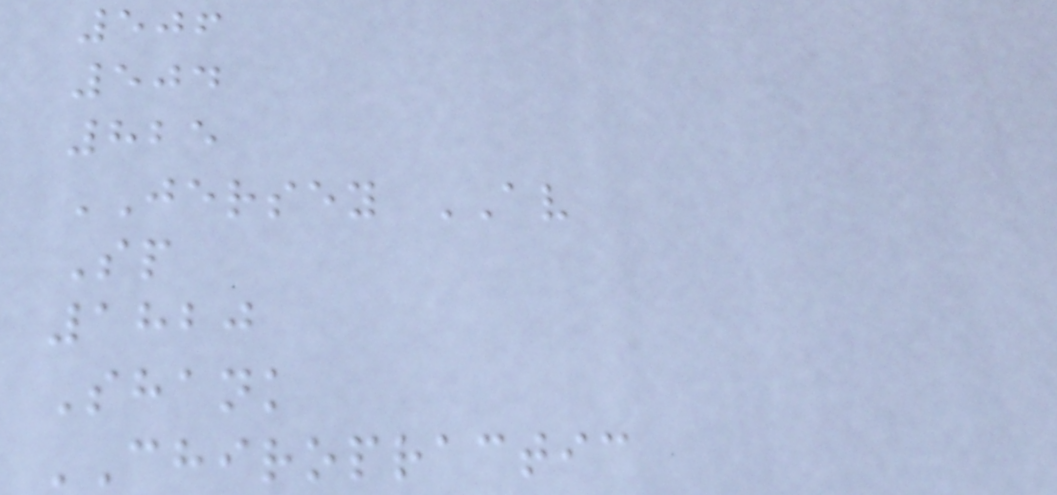506
504
825
JERSEY AV
Sp
1820
Shank
CHIROPRACTIC
